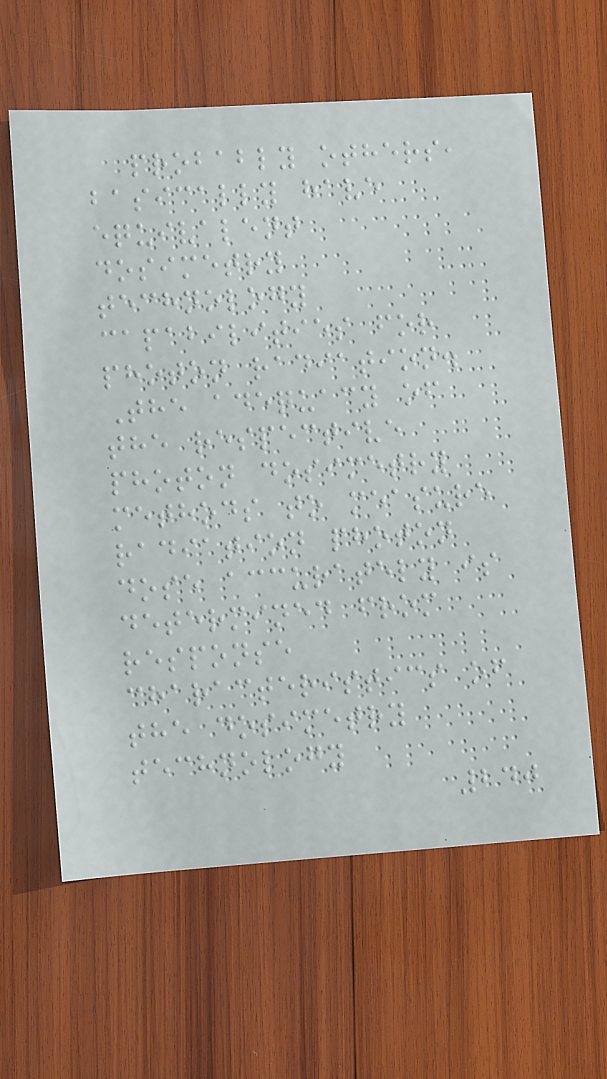probably others,
basically have
equivalent
dosimetry
technology
capabilities for
photon radiation.
The adequacy of
the respective
photon dosimetry
methods to measure
radiation photon
dose accurately is
determined from
response
characteristics of
the dosimetry
technology
240
